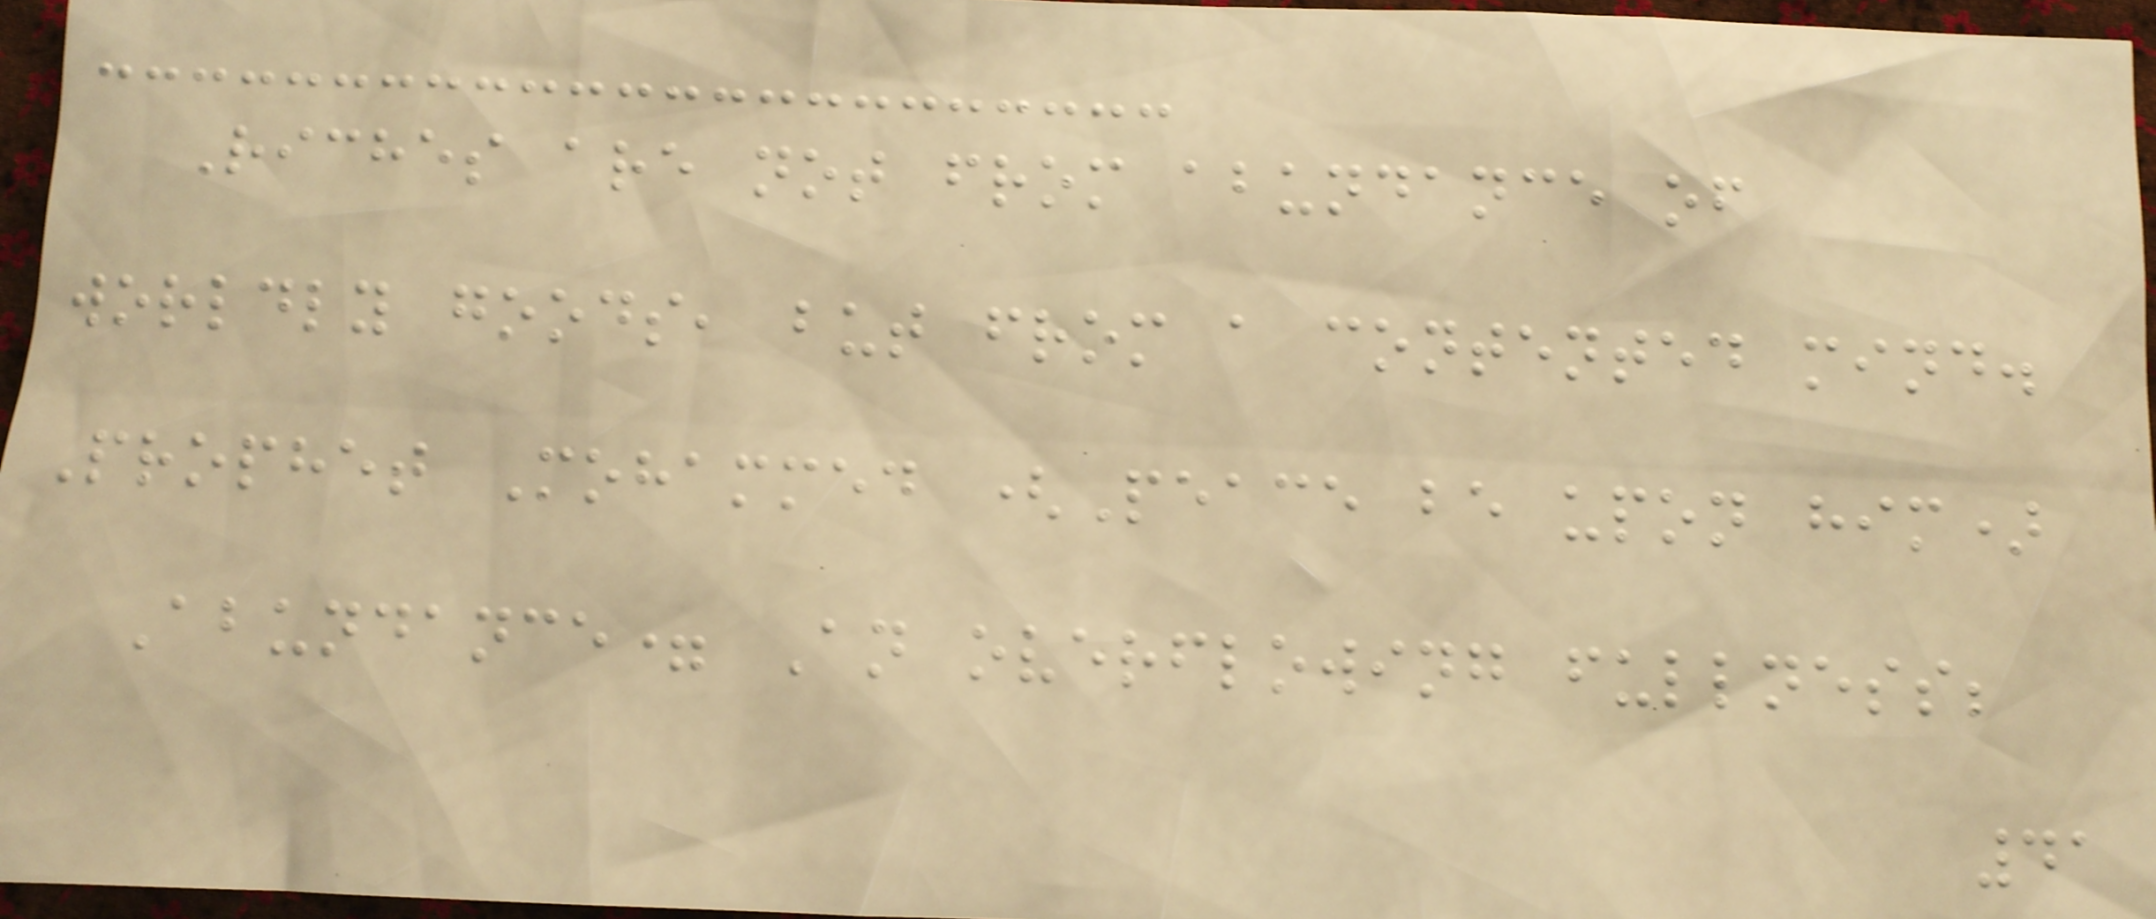Riches are not from abundance of
worldly goods, but from a contented mind.
Prophet Mohammed (Peace be upon him)
Abundance= An overflowing fullness;
41
